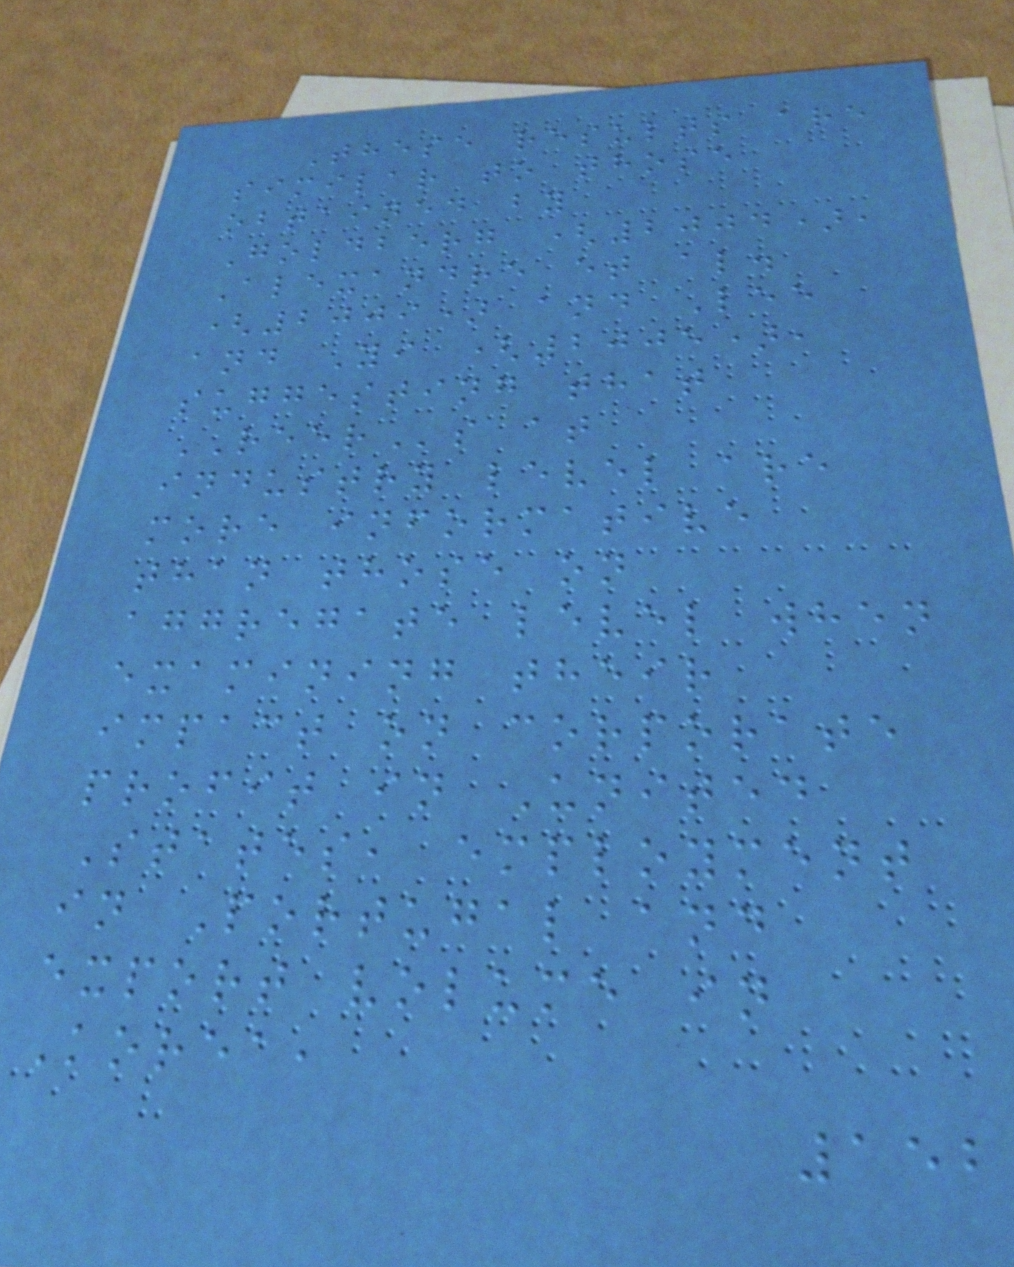These results are
similar to those
obtained by
Goldberg (2004),
Alexandre et al.
(2009) and Lee
and Yi (2005),
suggesting that
REERs at
industry level are
more informative
than those on
aggregate level when
examining their
impact on corporate
profit in United
States, employment
in Portugal and
export volume in
Korea,
152
